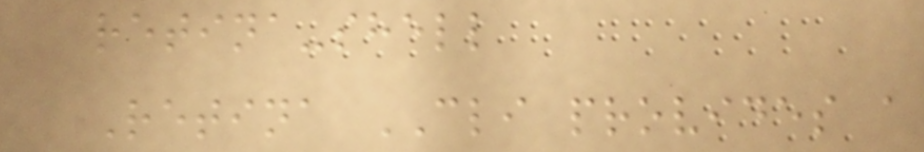retina-shell
Retina CLI provides a
